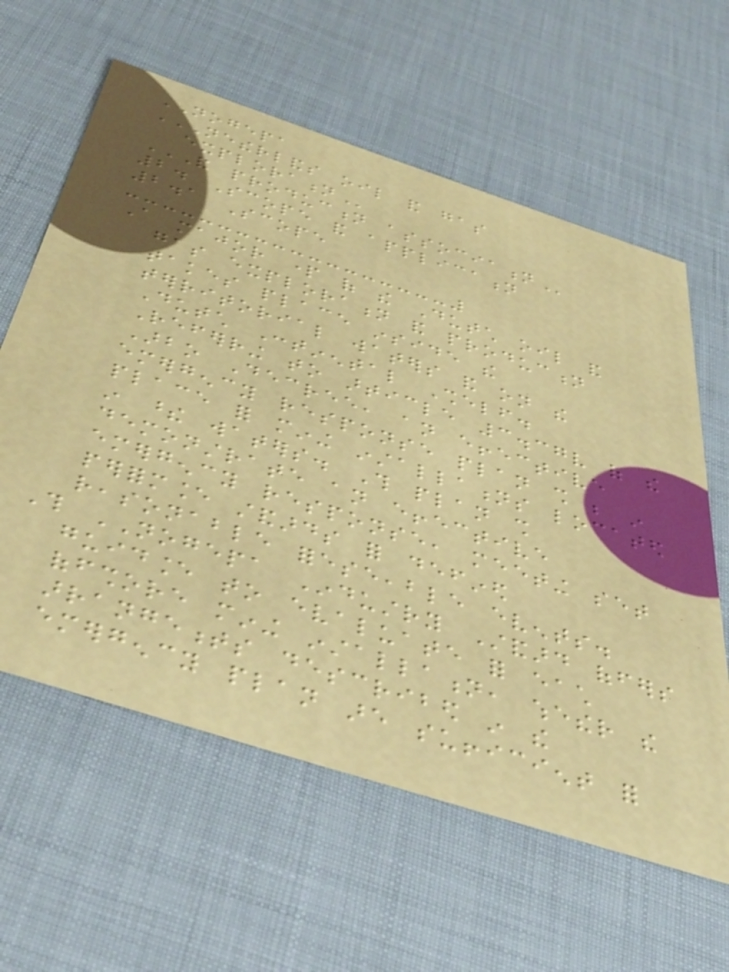NOGEPA
NETHERLANDS OIL AND GAS
EXPLORATION
AND PRODUCTION ASSOCIATION
2. Scope and application
2.1 Scope
A major part of the Dutch oil and
gas exploration and production
takes place inside the
territorial waters and on the
Dutch Continental Shelf.
Referring to article 3.37v of the
Arbo Decree, an effective
emergency response plan shall be in
place for mining installations located
in these waters. This plan shall
demonstrate an effective
emergency response, meeting set
performance standards for defined
reasonable foreseeable events.
This NOGEPA Industry Standard offers
guidance to evaluate for each
offshore mining installation, whether the
arrangements described in the
emergency plan are sufficient for
